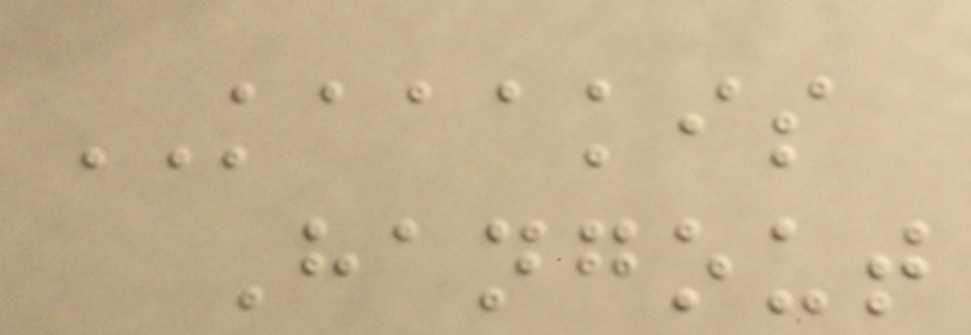KAAAKIS
Hangout
